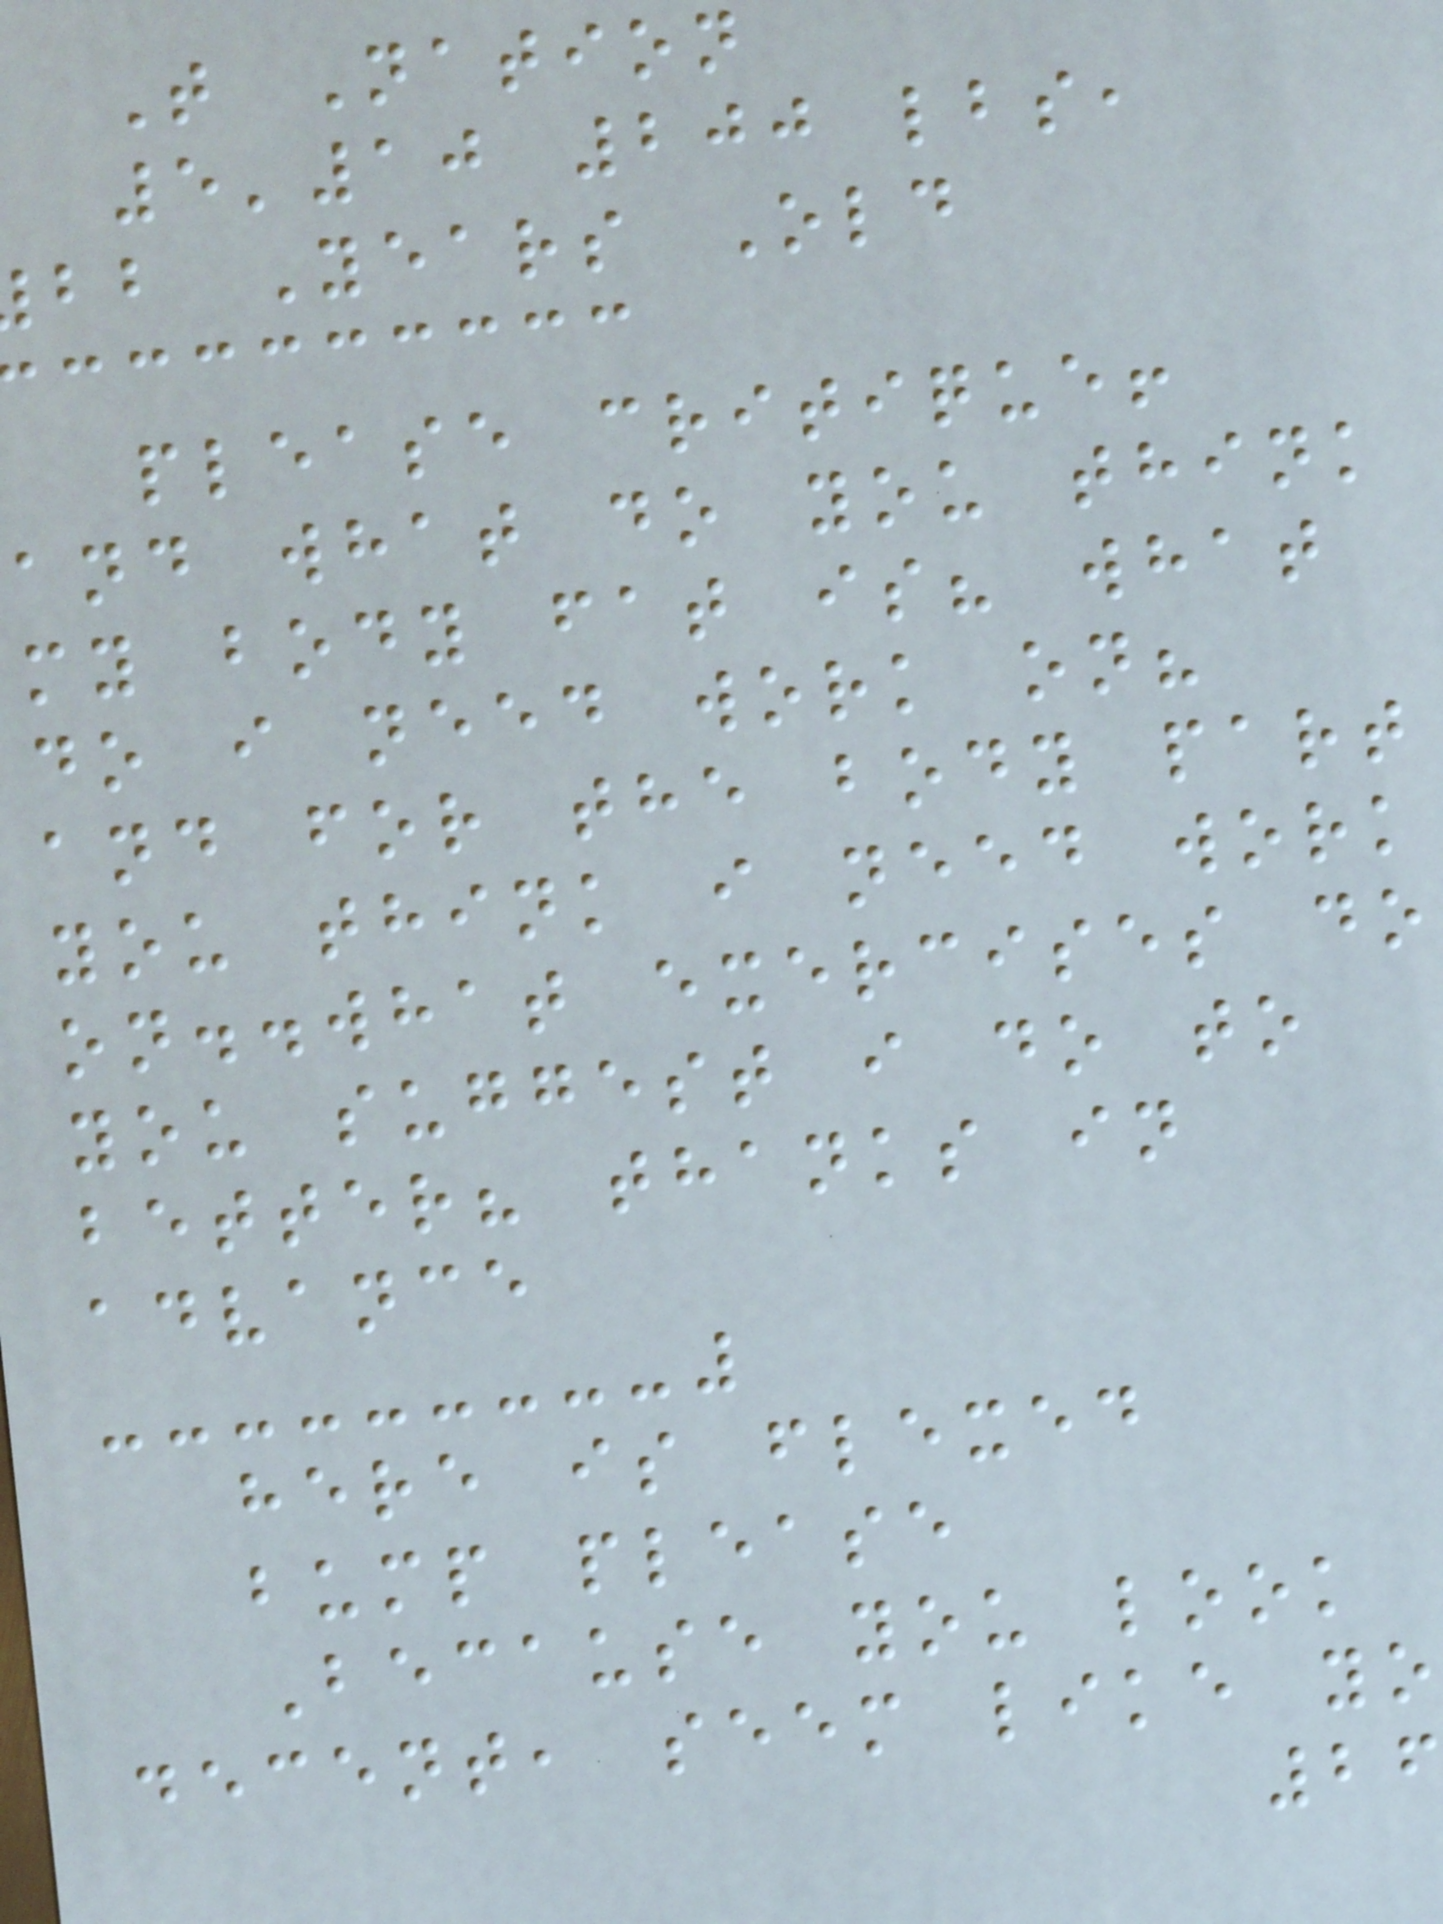T Nation
5'10 200 lbs,
bb Years Old
please critique!
and what do you think
my body fat is? what
do i need work on?
and for the body part
you think i need work
on..what exercises do
you suggest i do to
better? thanks in
advance
here is flexed
bump please
Because you look
decent, seem like yo
